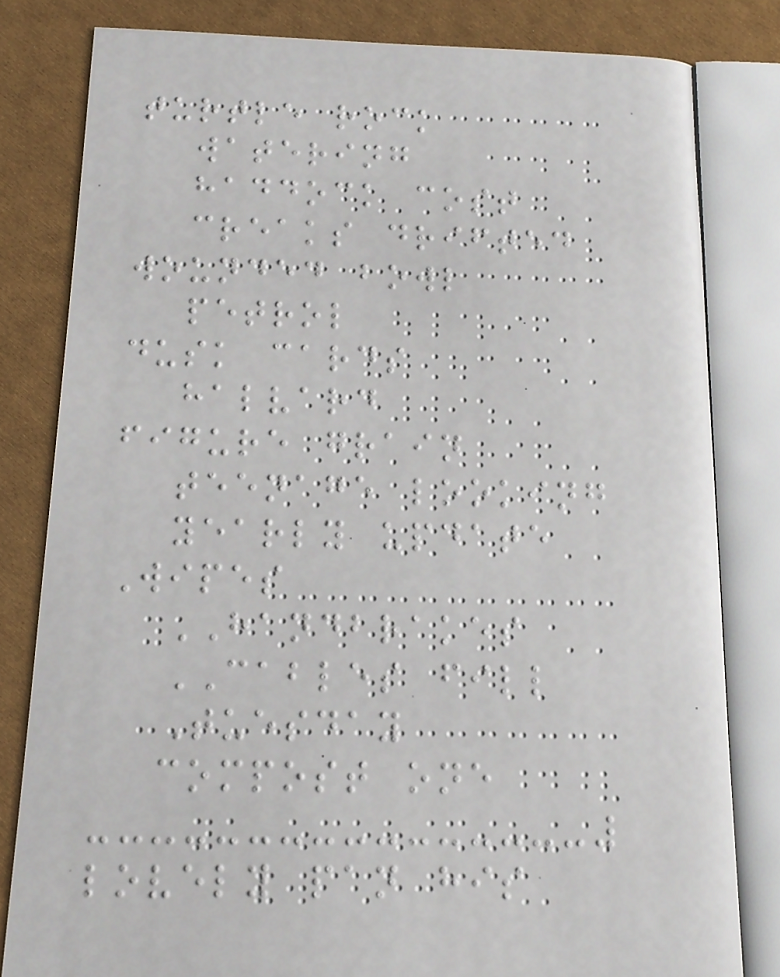turtle rock
watering
haddock cost
creaks drifted
wounded bowl
petrol
dusk cards
halvard
figure grain
teenage looking
yearly update
Wipes
HANDBRAKES
CABLES fill
Tuesday
compost one
lovely pan his
